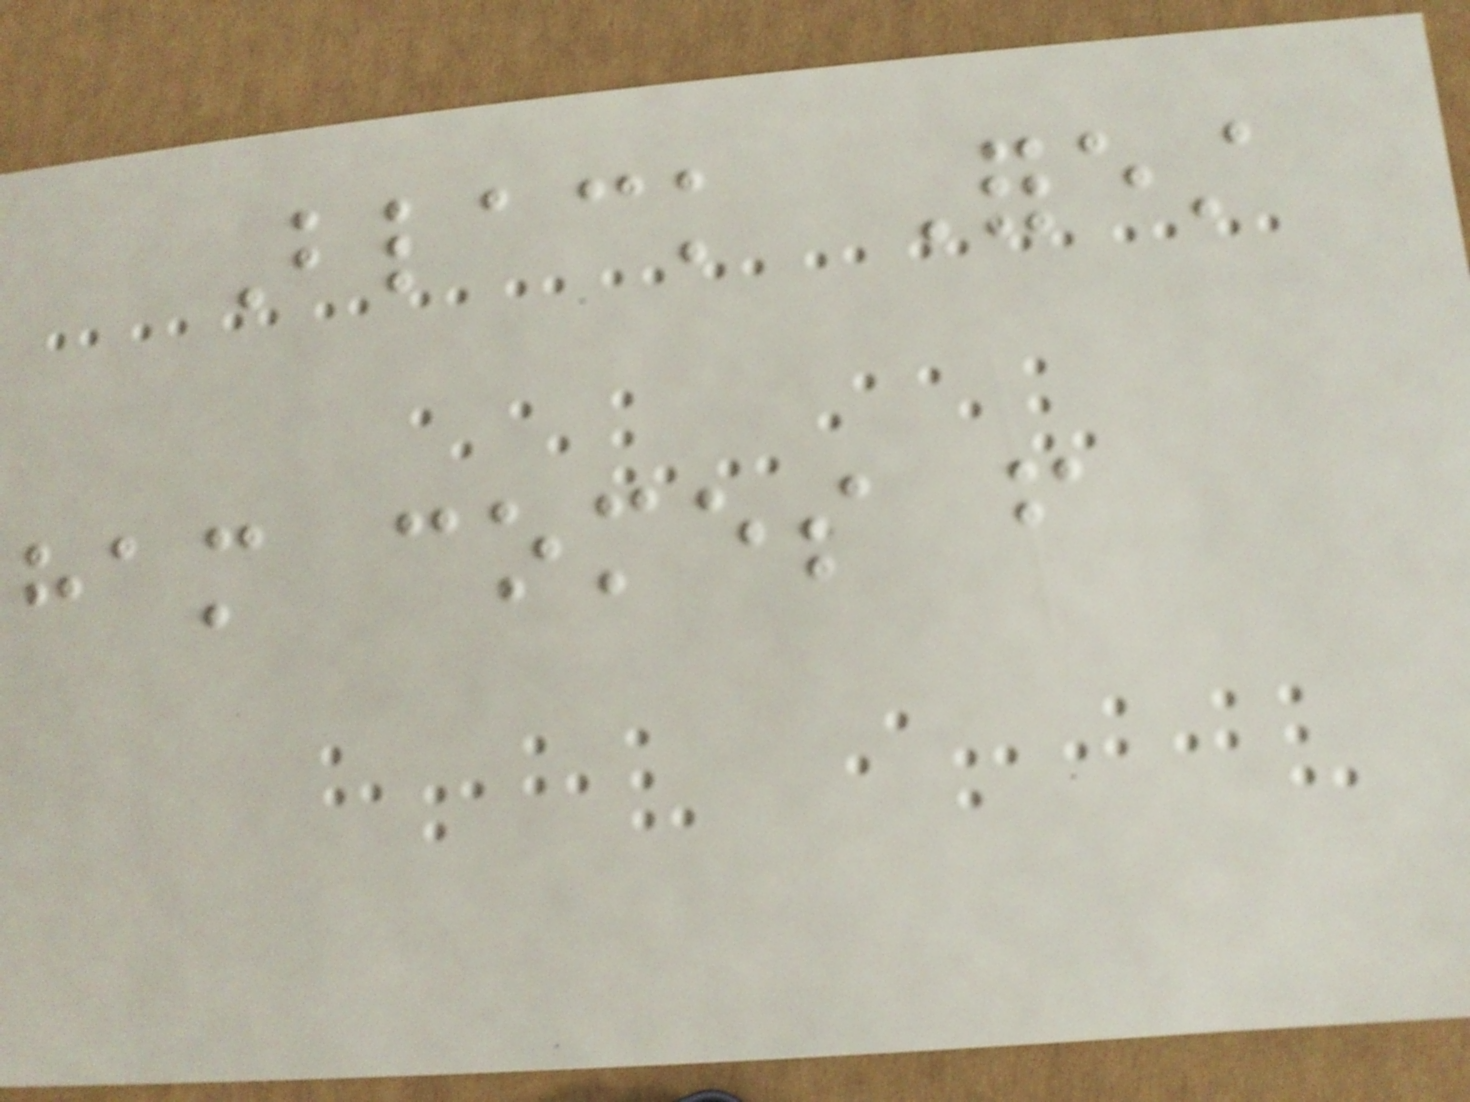Black Forest
ham comes from
